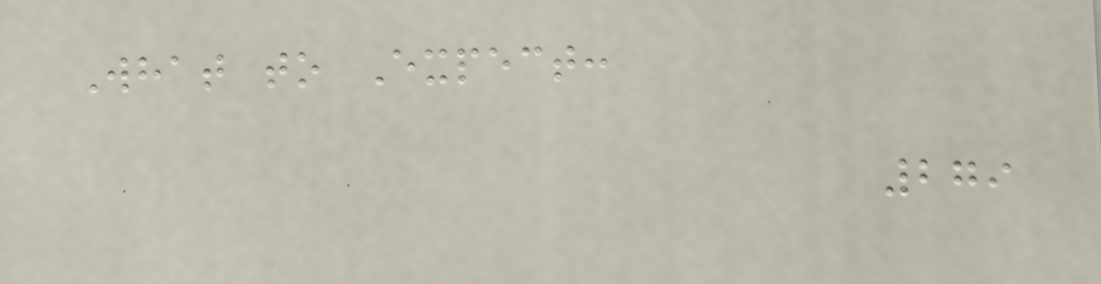What to Expect:
279
